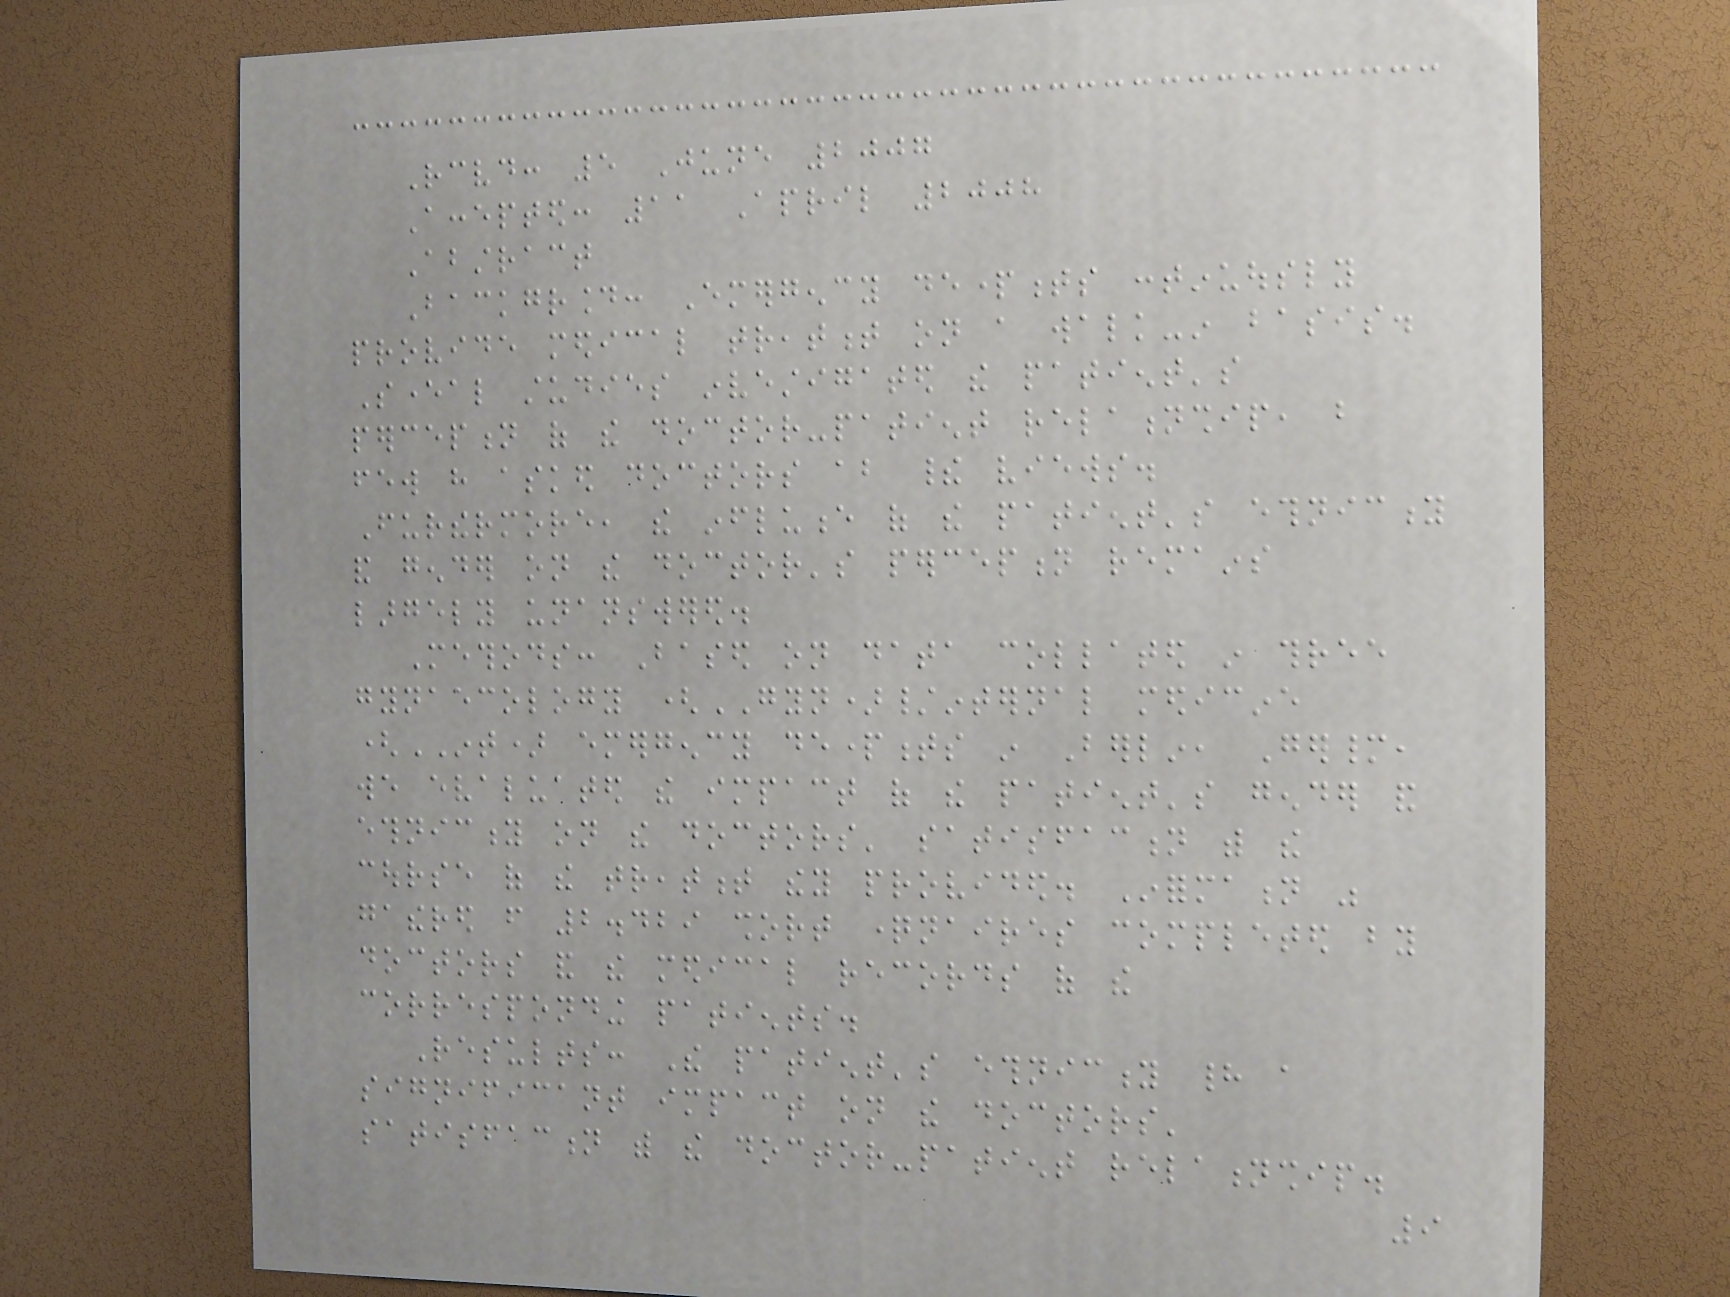Received: 5 June 2007
Accepted: 11 April 2008
Abstract
Background: Emergency departments continuously
provide medical treatment on a walk-in basis.
Several studies investigated the patient's
perception of the doctor-patient relationship, but
few have asked doctors about their views.
Furthermore, the influence of the patient's ethnicity
and gender on the doctor's perception remains
largely unanswered.
Methods: Based on data collated in three
gynaecology (GYN)/internal medicine
(INT) emergency departments in Berlin, Germany,
we evaluated the impact of the patient's gender and
ethnicity on the doctors' satisfaction with the
course of the treatment they provided. Information was
gathered from 2.429 short questionnaires completed by
doctors and the medical records of the
corresponding patients.
Results: The patient's ethnicity had a
significant impact on the doctors'
satisfaction with the doctor-patient relationship.
9
